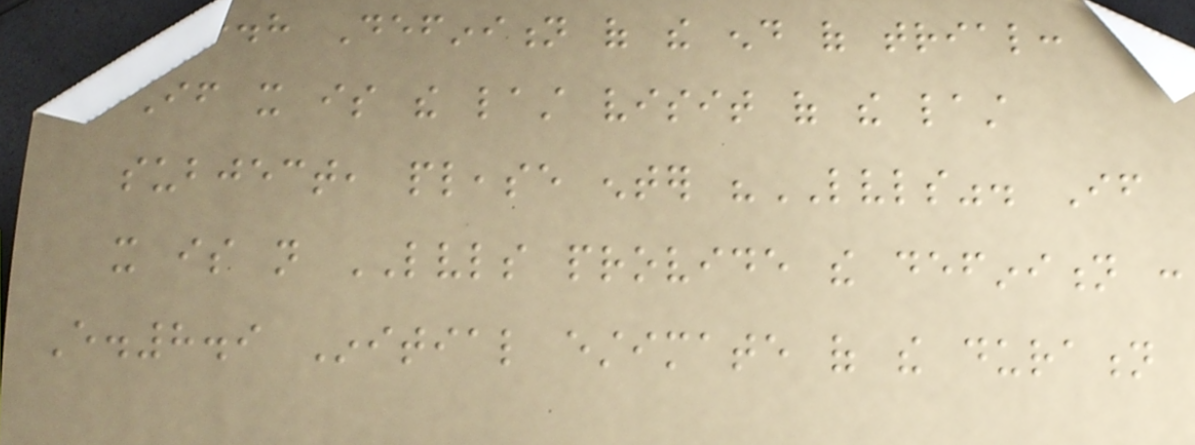E.8.8 Definition of the end of trial:
If it is the last visit of the last
subject, please enter "LVLS". If
it is not LVLS provide the definition :
E.8.9 Initial estimate of the duration
